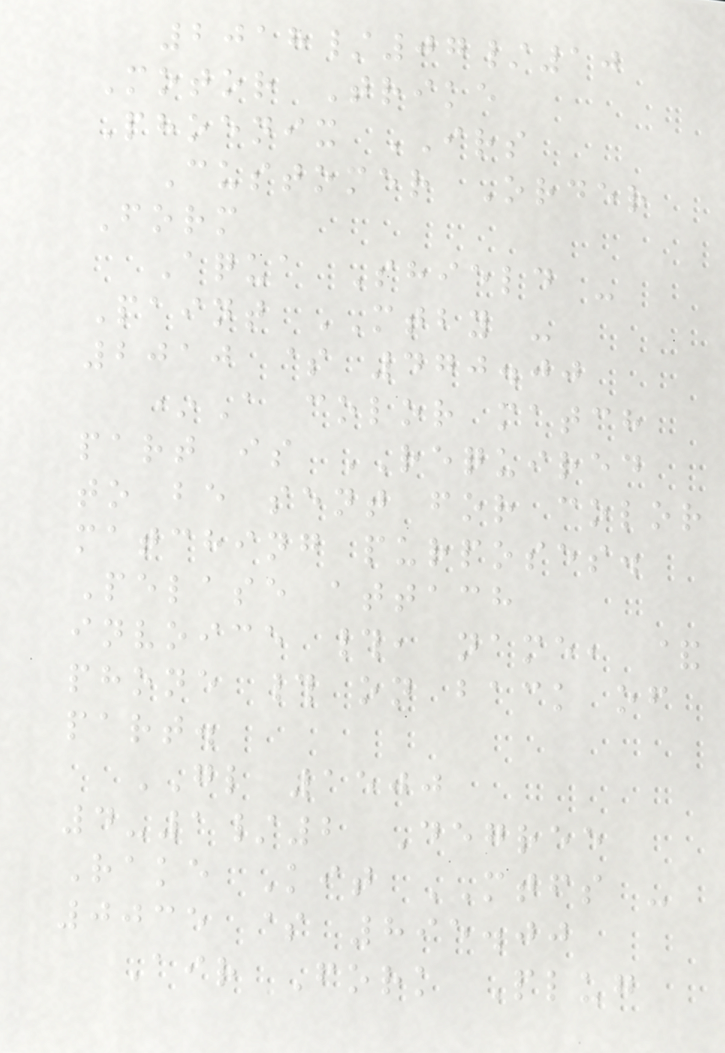2018/07/10
Motor Trike
Phoenix IRS
Customer Order
Form
Aqua Shield -
Paint MTBY -
2010 $ 470.00
*A color match
part is REQUIRED
to be sent for color
matching purposes.
Pelase attach
invoice #, name, &
phone # on back of
part.
GL 1500
4-1/2 Degree
Rake Kit MTFS -
0035 $ 895.00
Air Fork Plug
